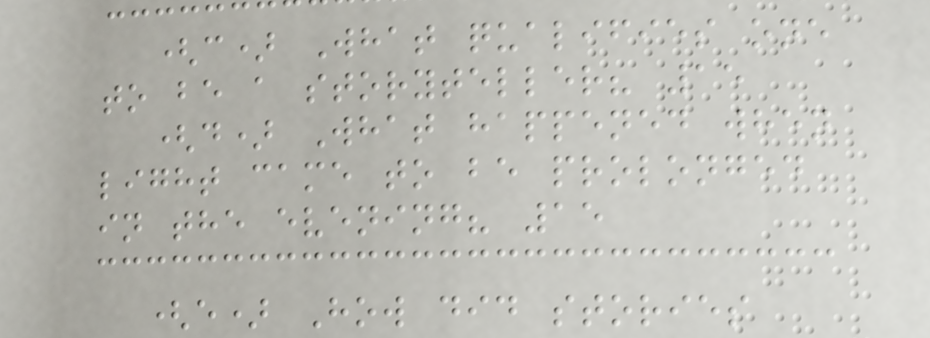(c) What qualifies one
to be a storyteller? 15
(d) What happened when
light came to be prolonged
in the evening? 15
(e) How did stories
